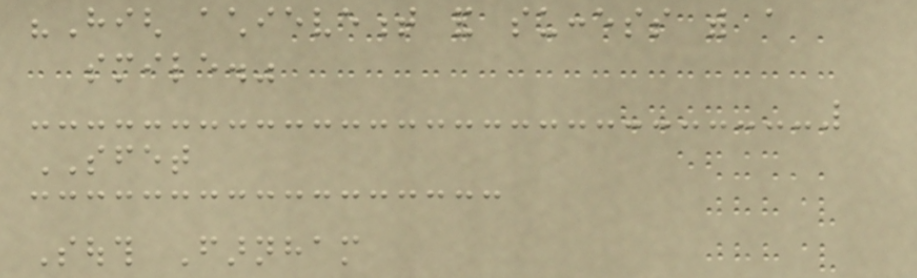"High achievement and success with a
smile."
SFET
South Farnham
